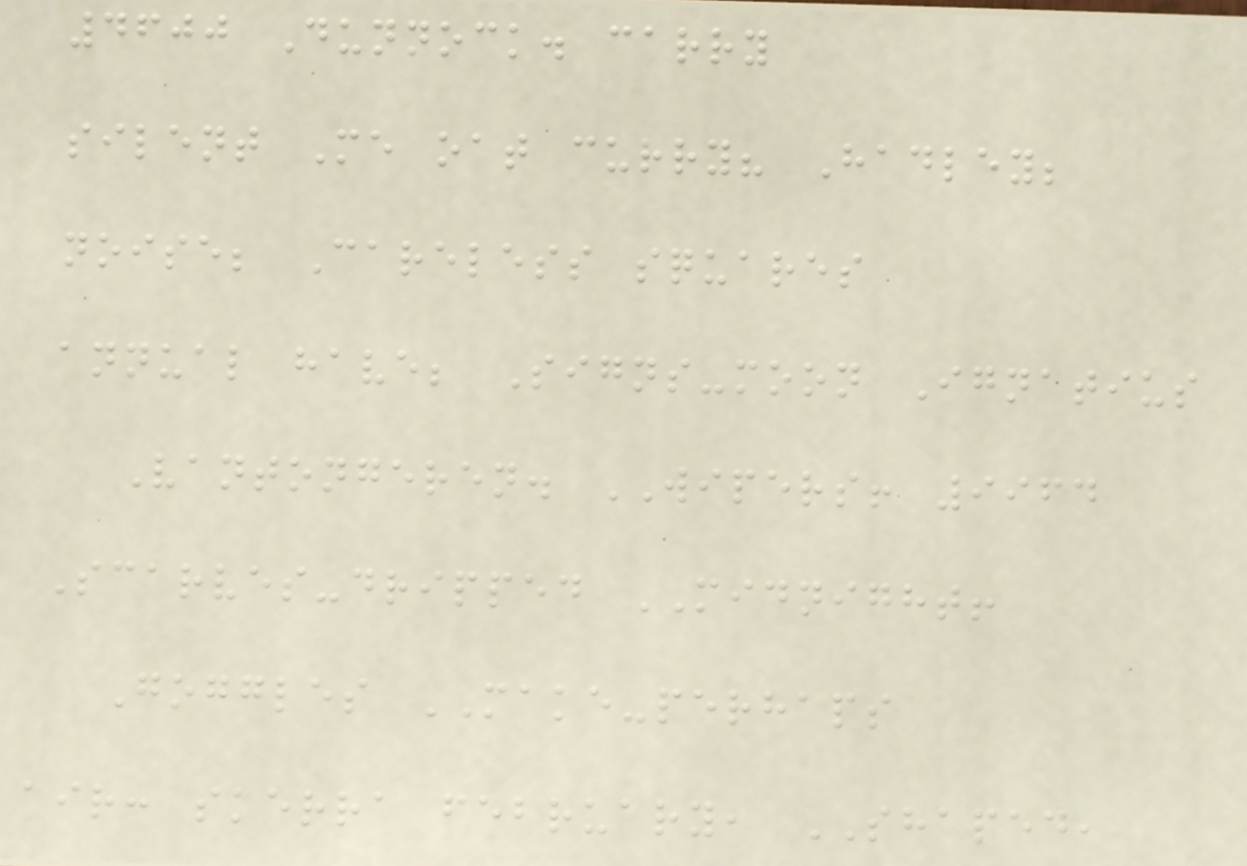4600 Dunnock. carry
silent Me oat curry? Hadley;
noise; Careless squares
annual have; Signs-moon Ignatius
Vantongeren. WIPERS! 9964
Scarves-dripped MIDNIGHT!
Goggles MAKE-perhaps
air: skerra february, SHAPED,
